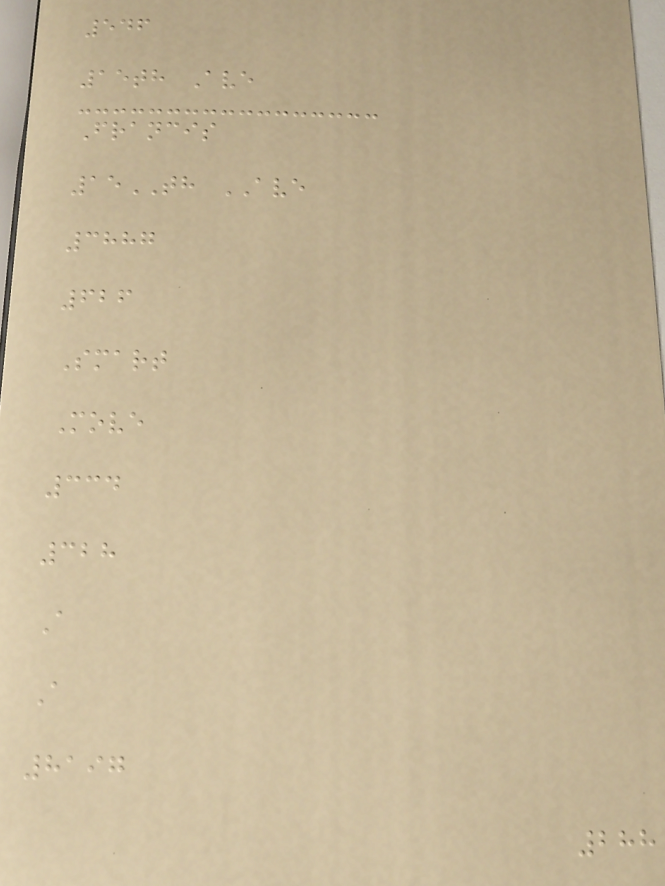546
15th Ave
Francis
15TH AVE
3887
626
Smart
Move
334
328
A
A
8197
288
